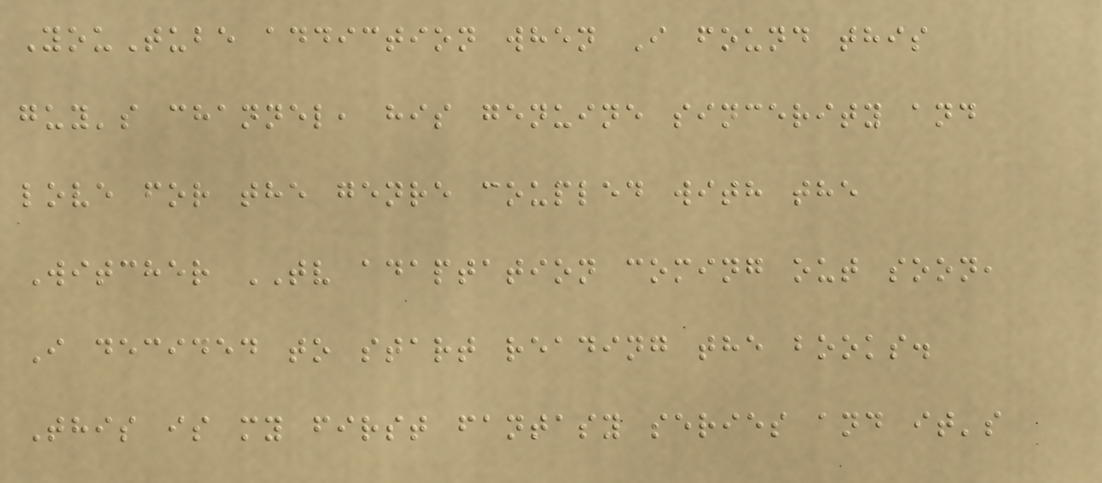YouTube addiction when I found this
guy's channel, his genuine sincerity and
love for the genre coupled with the
Witcher TV adaptation coming out soon,
I decided to start reading the books.
This is my first fantasy series and it's
